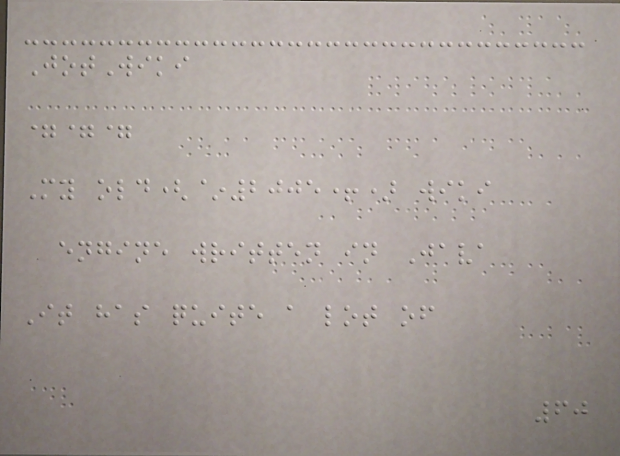JotWiki
===
My old(~2005+) wiki
engine written in Java
It has quite a lot of
60
